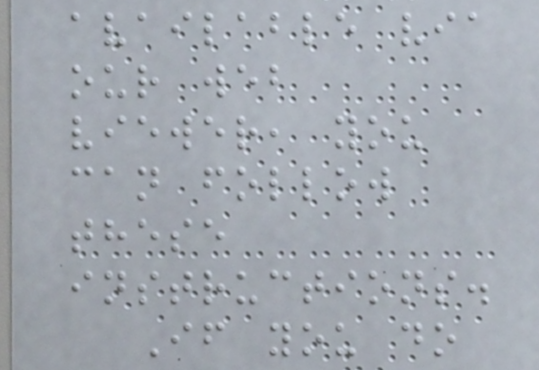available via
our web
viewer, you
can follow
these
instructions.
If you do
